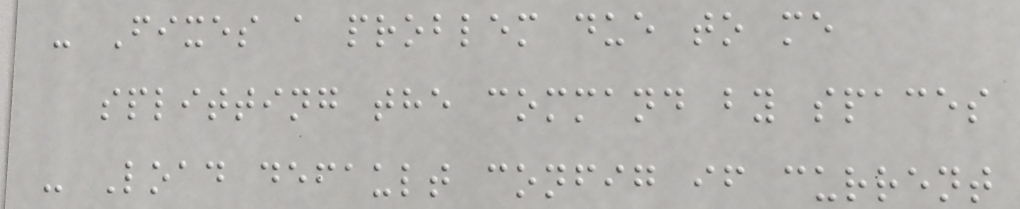- Fixes a problem due to me
splitting the command by spaces
- Load default config if current
